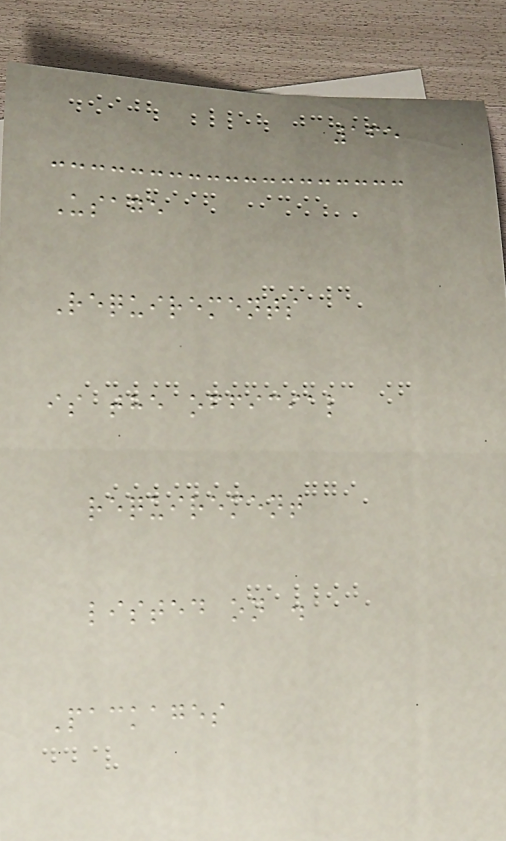165
Usage
Requirements
is the official
requirement
listed on .
Packages
